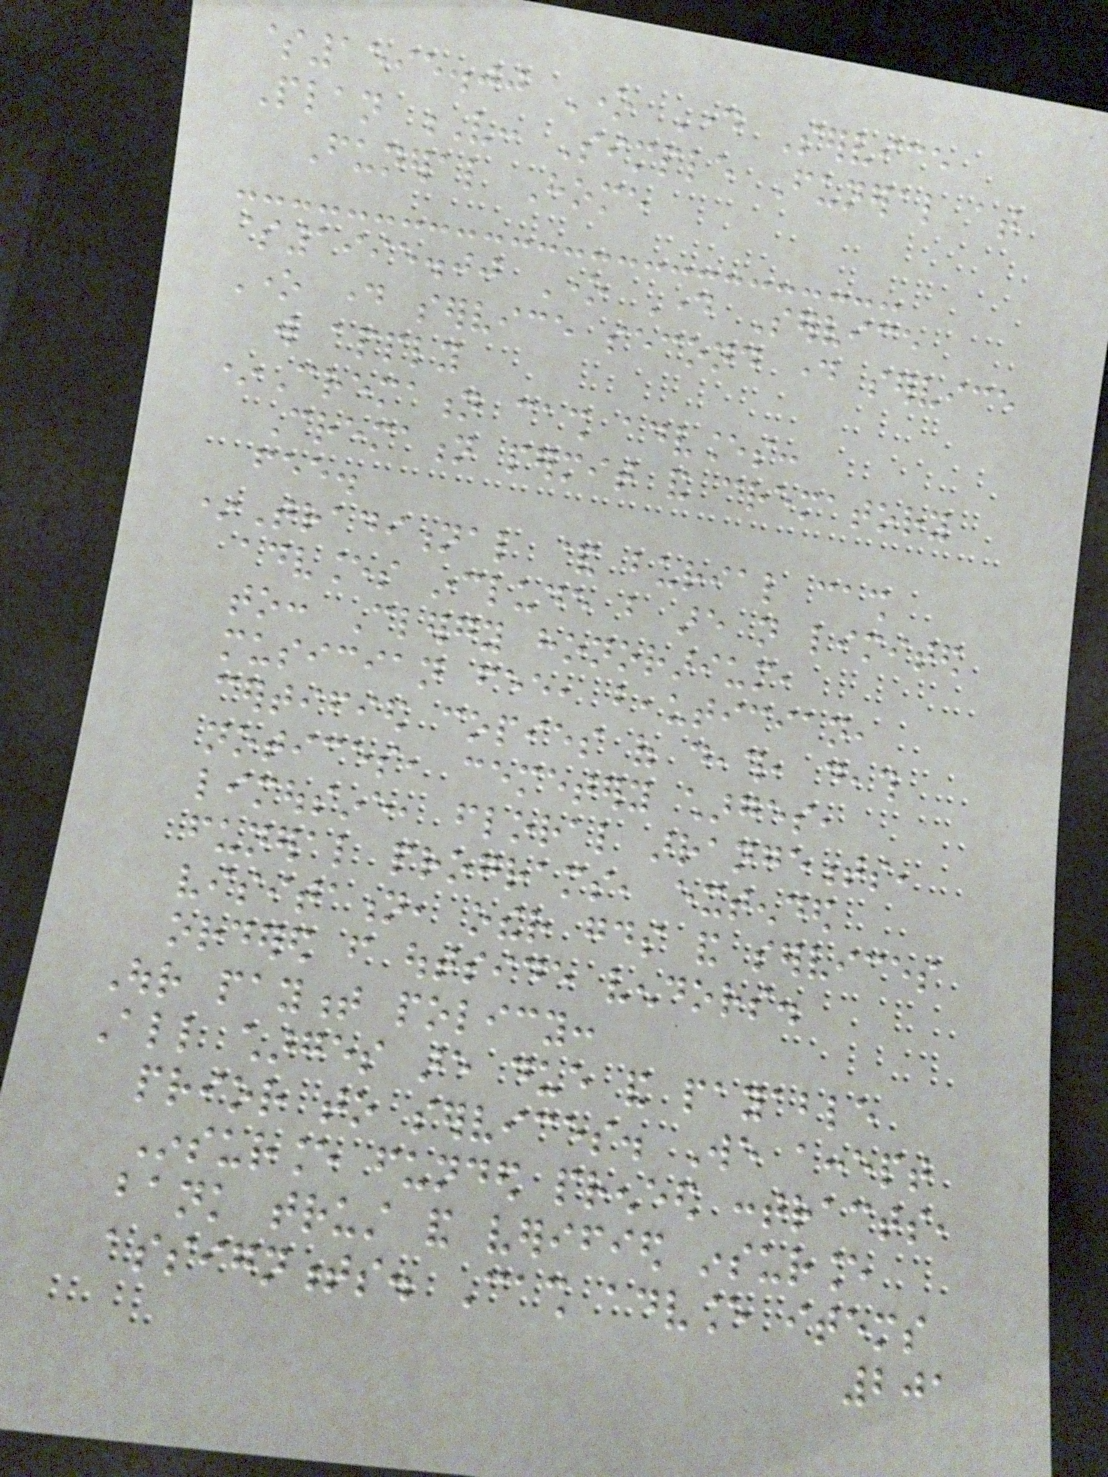$1595.00 One Day Service
Plan V: Simple Funeral at
Funeral Home
$1995.00 One Day Service
One day service second day service
will apply
*Cremation cash advances:
Cremation permit and crematory
fee.
*Traditional & burial cash
advances include but are not limited
to: Clergy honorarium,
musician fee, beautician,
certified copies of death, death
notices, cemetery charges,
limousine, floral arrangements,
funeral programs, extended
visitation, other goods and services
ordered from outside vendors.
Our payment policy:
All charges are due and payable
prior to services. We accept
Insurance funded preneed contracts,
bank trust and verified insurance
assignments. Cash advance items
201
